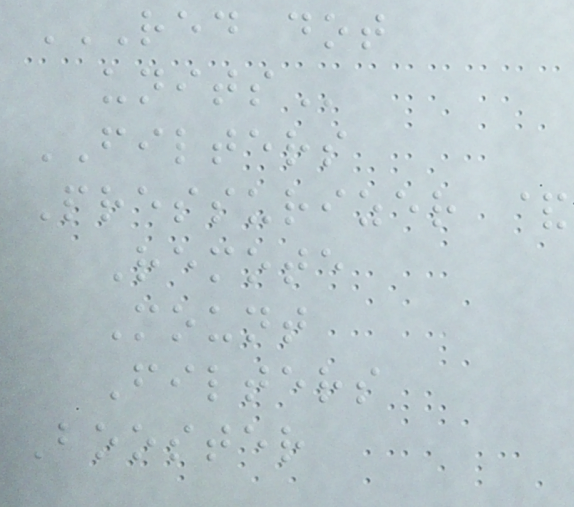RED DOT
UNITS
FILTERS
Pressurizer &
Remote
Mount
Filters
Booster
